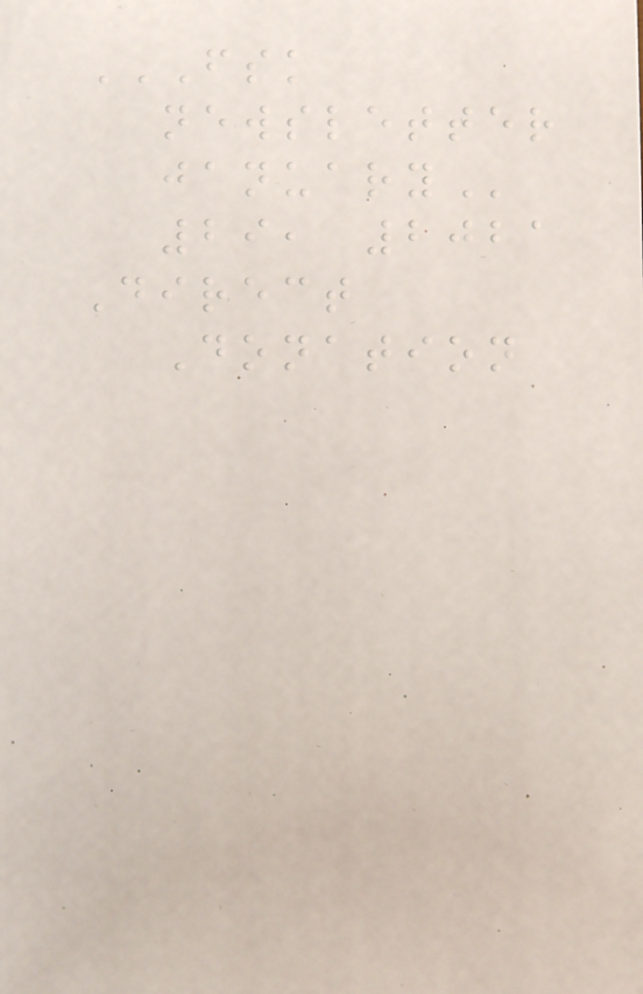FSK
NEWSLETTER
JANUARY
29, 2021
Direct
Donation
